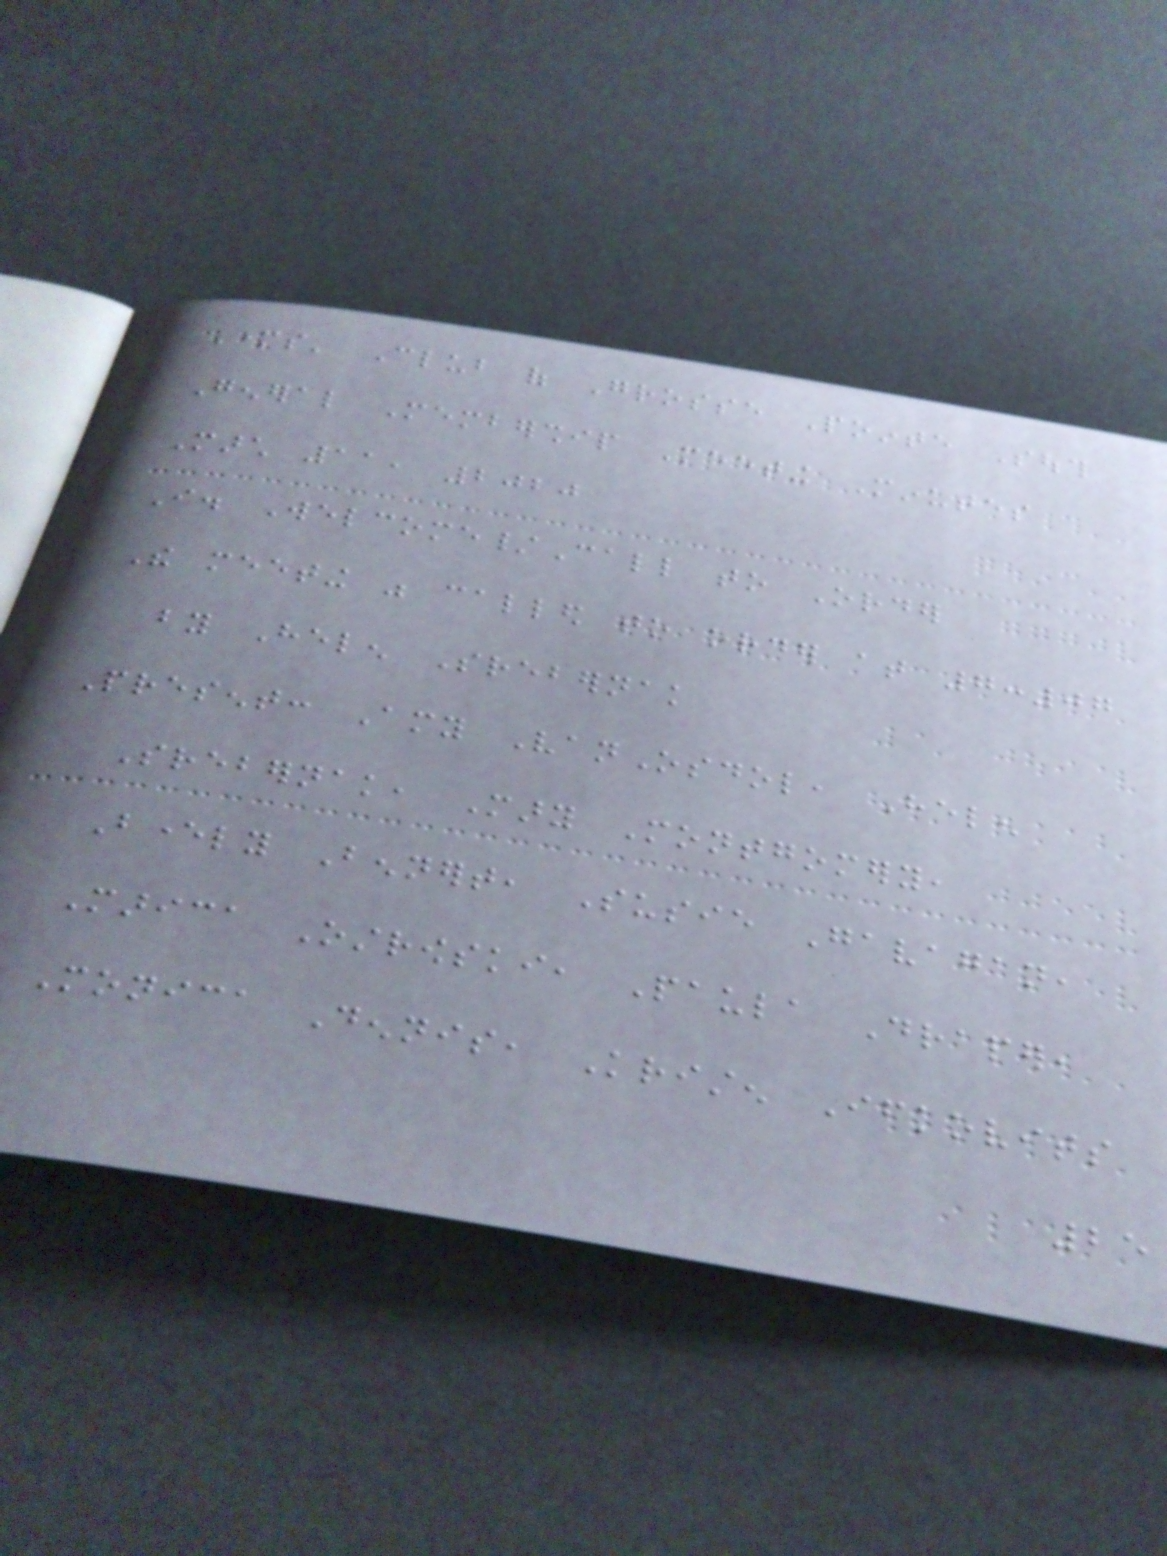Mothers' Club of Grosse Pointe South
General Membership Meeting Minutes
March 11, 2020
I. Welcome/Call to Order
The meeting was called to order at 7:07
by Helen Srebernak
Present: Amy VanOsdol, Helen
Srebernak, Mary Montgomery,
Beverly Bennert, Susie Gavagan,
Marica Ostrowski, Paula Draper,
Monica Dennis, Kristen Ifkovits
25
